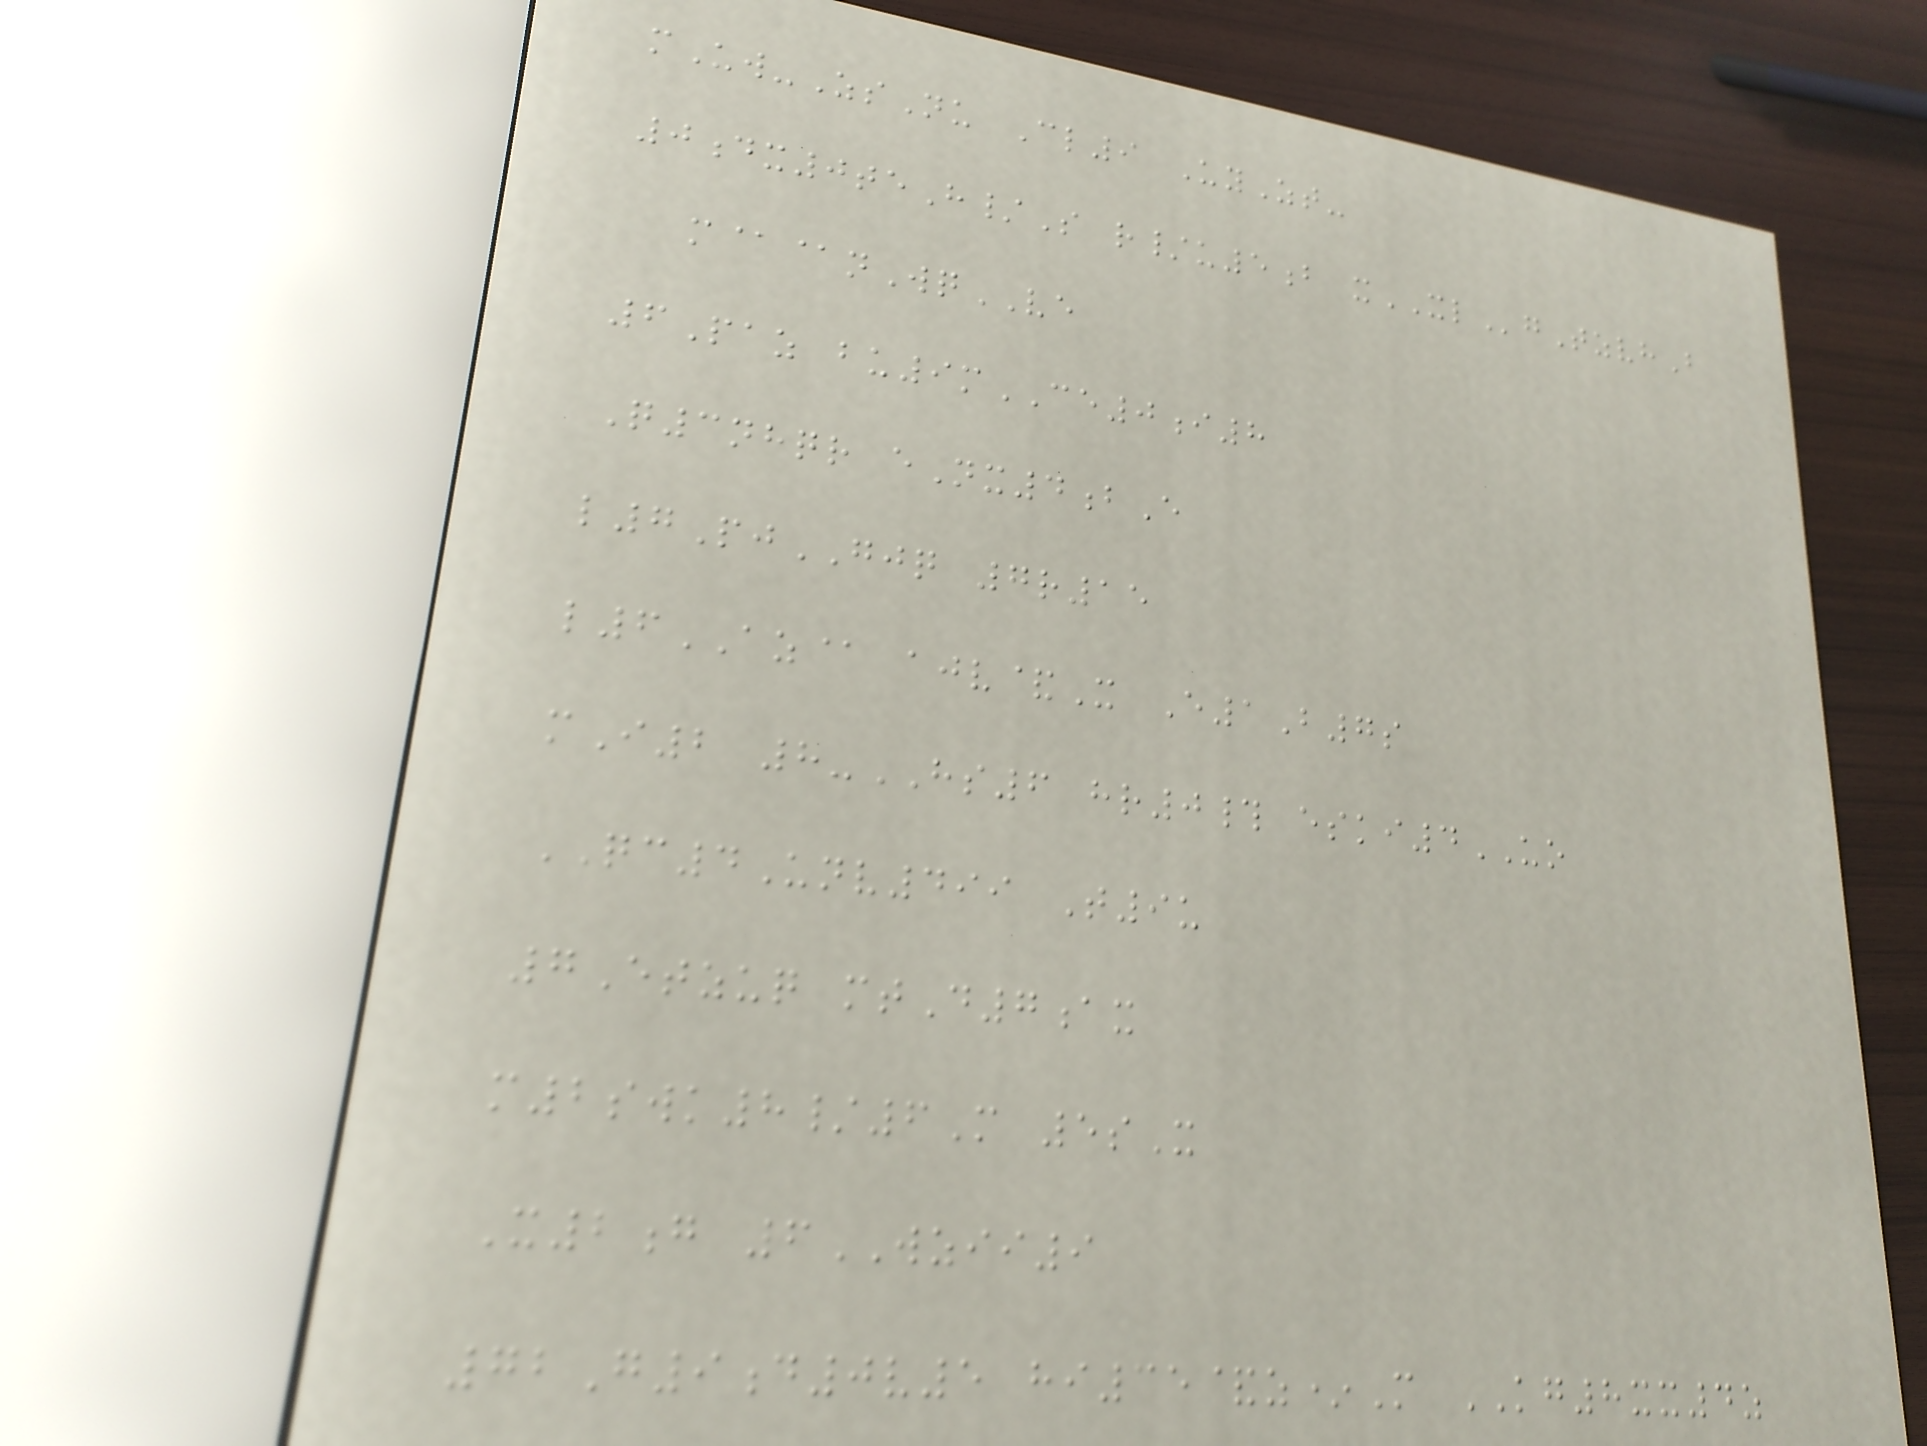mUw-ZsNu Cl9 UyZt-
0dx0teH/S r/u5b xXLgTzvhB
m@@nWqVE
6Paz bu9mCE0i8
Q3nhqr eNx4bE
l7PjGJQ 7r15
l6AZ@ ajv&X E1B7s
mI2 8-HS6 hr0# eski4UO
QC4Unv499 T9u
7Etzuq mtD7ax
m2swk8/6M 5sX
X2g 6WZII9
72G9d0v5 hi35&z*M KG8xx4z
